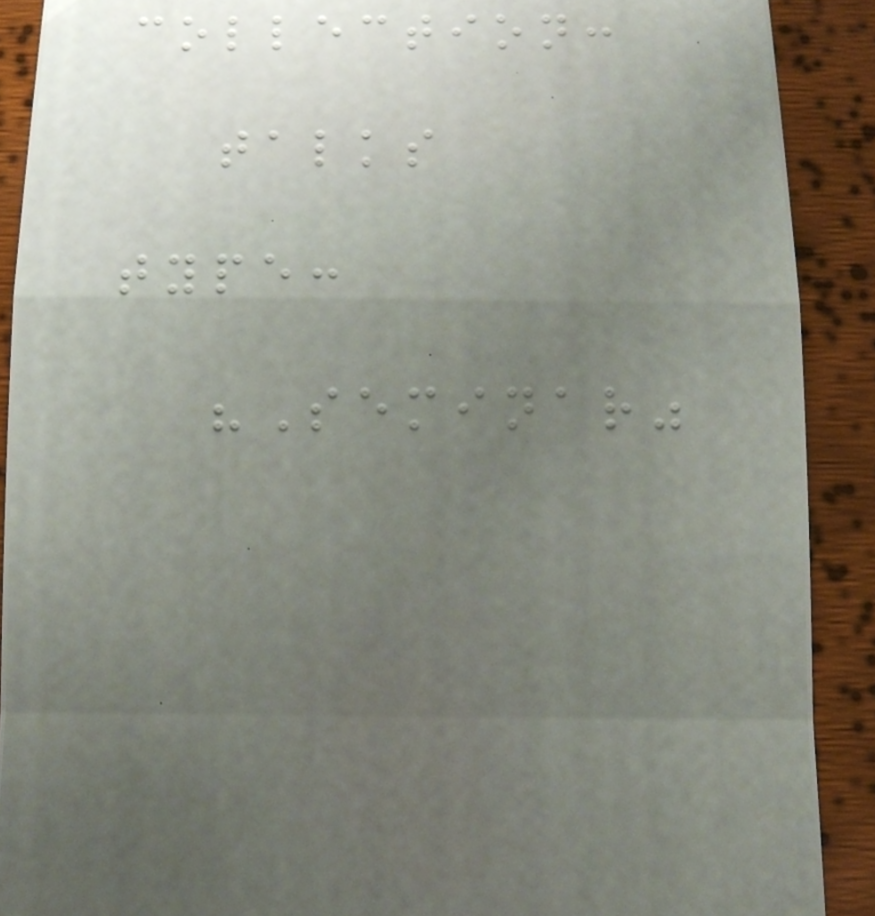collection:
talks
type:
"Seminar"
